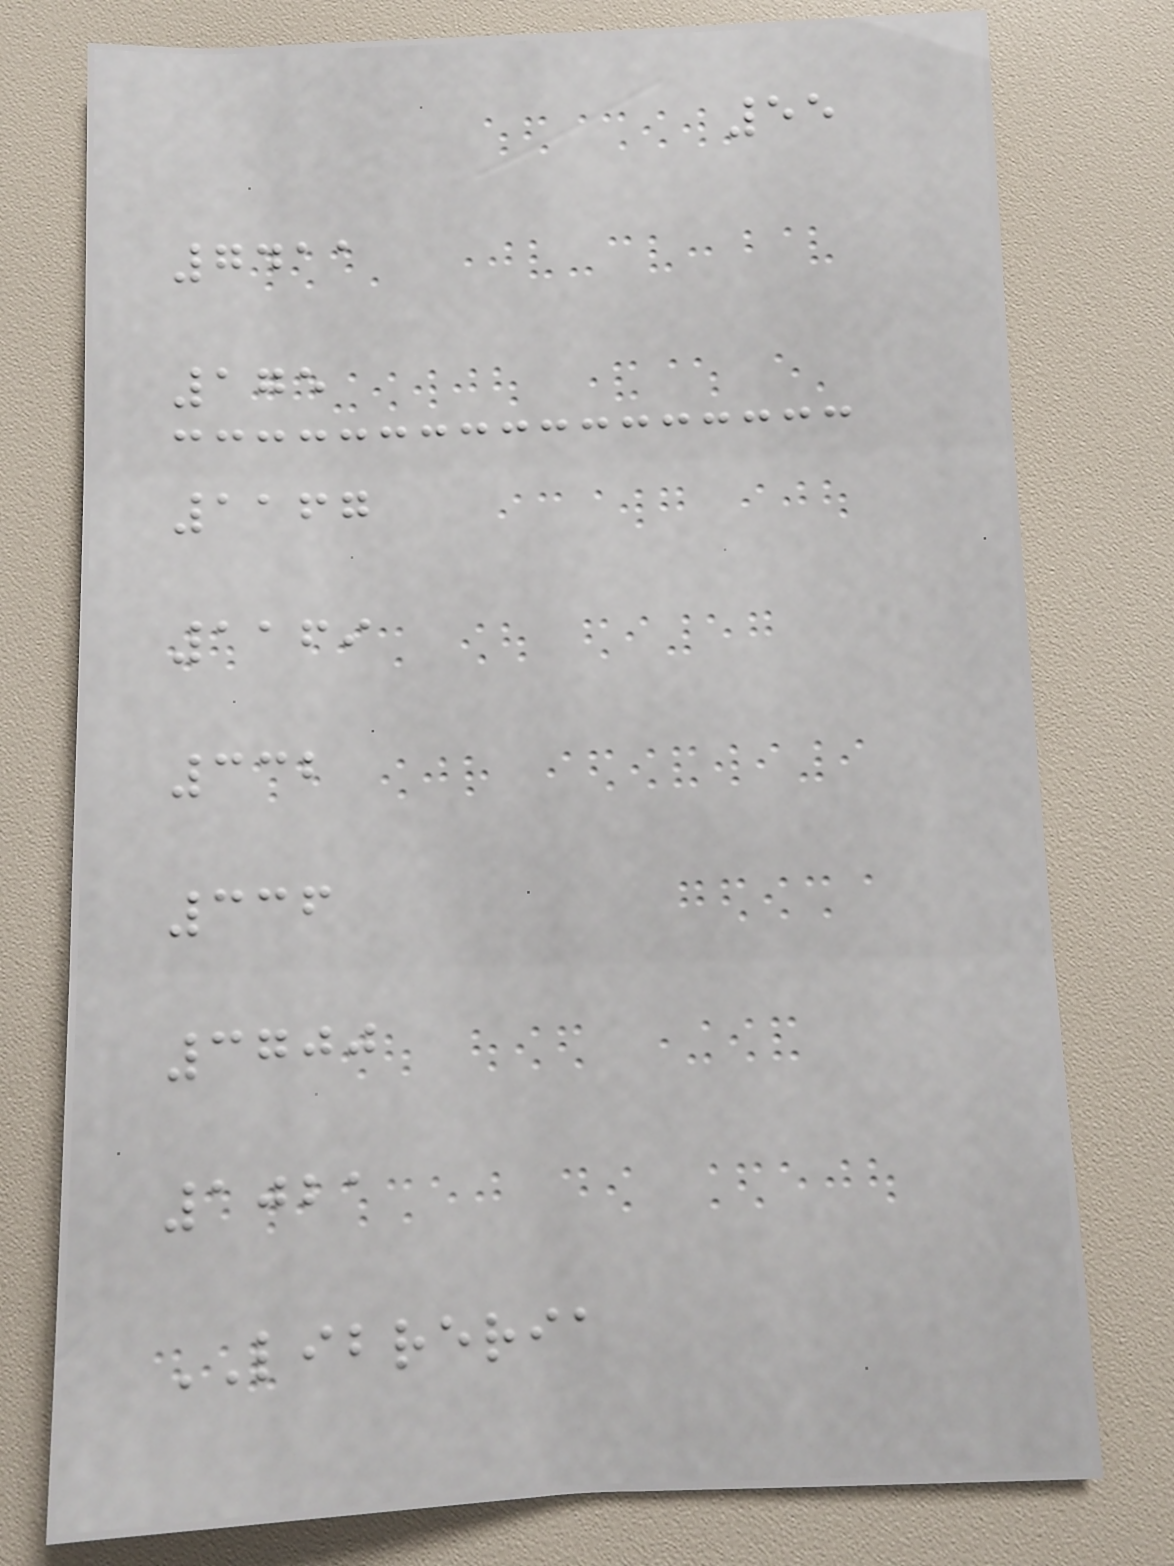55
7411
175
1167
1169
332
336
3700
1021
LIBRERIA
